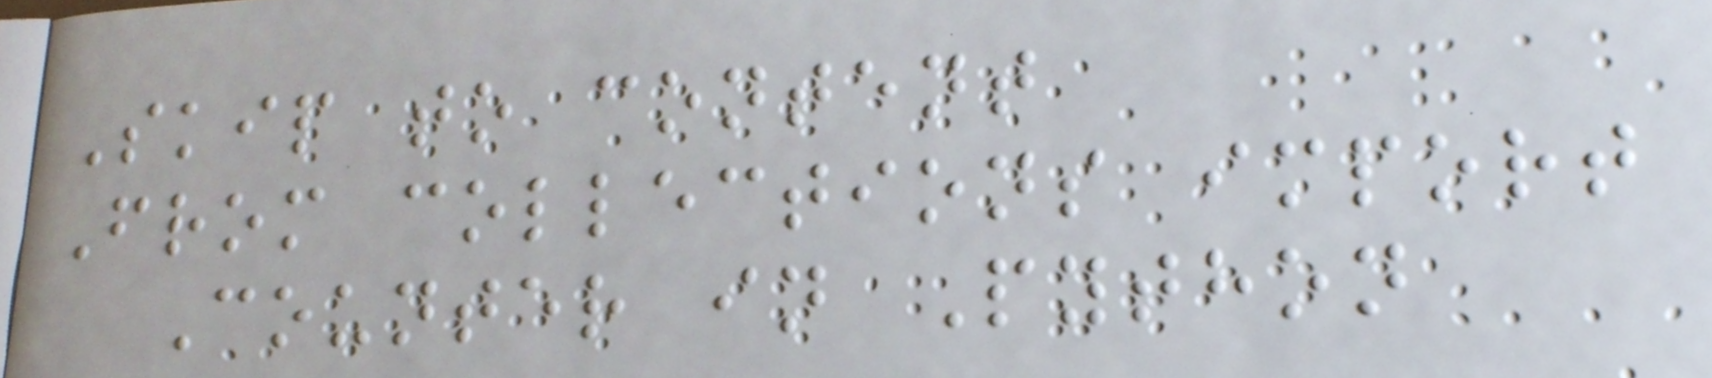Skip to content
From collections import
Counter in Python
